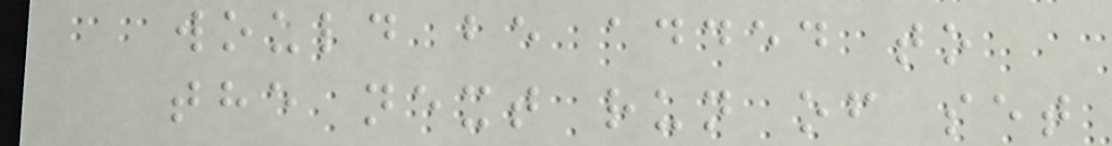would be added to
the next run of set
